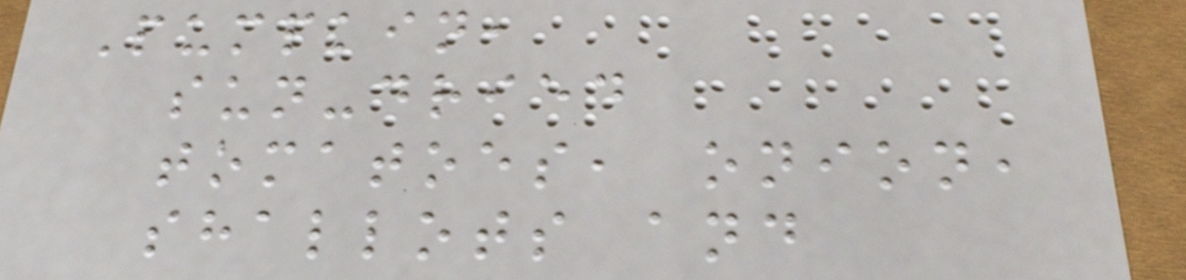Pumpkin,
sun-dried
tomatoes, onion,
shallots and
